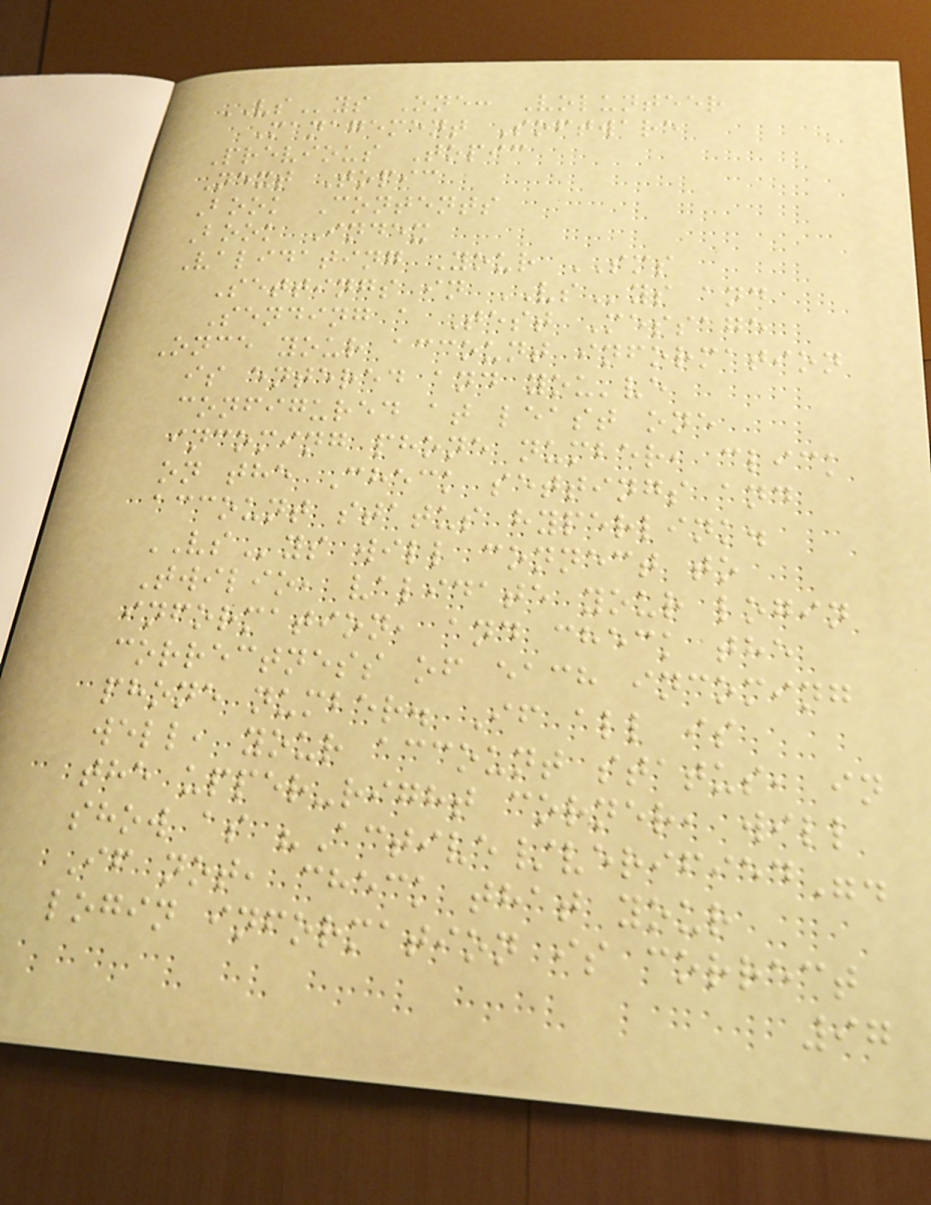VSys One: Volunteer
Management Software
Previous Topic
Next Topic
Book Contents
Book Index
Validating Your SMS
Settings in VSys and
Sending a Test Message
Once your account information
is entered and you've
configured at least one
incoming phone number, click
on the Check settings and
account status hyperlink.
VSys will connect to
Twilio, validate your login
information, and check the
correctness of each incoming
phone number. If all is
well, your account status, in
the upper-right corner, will
show as "Active/verified".
If not, check that your
login information is correct
97
